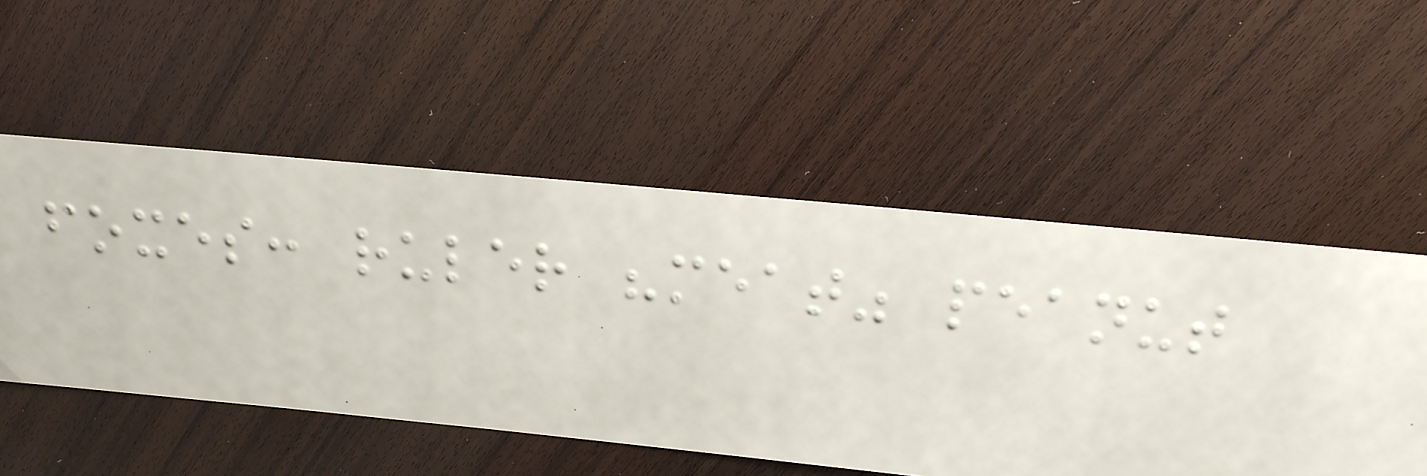foxes: ruler "meat" peanut
